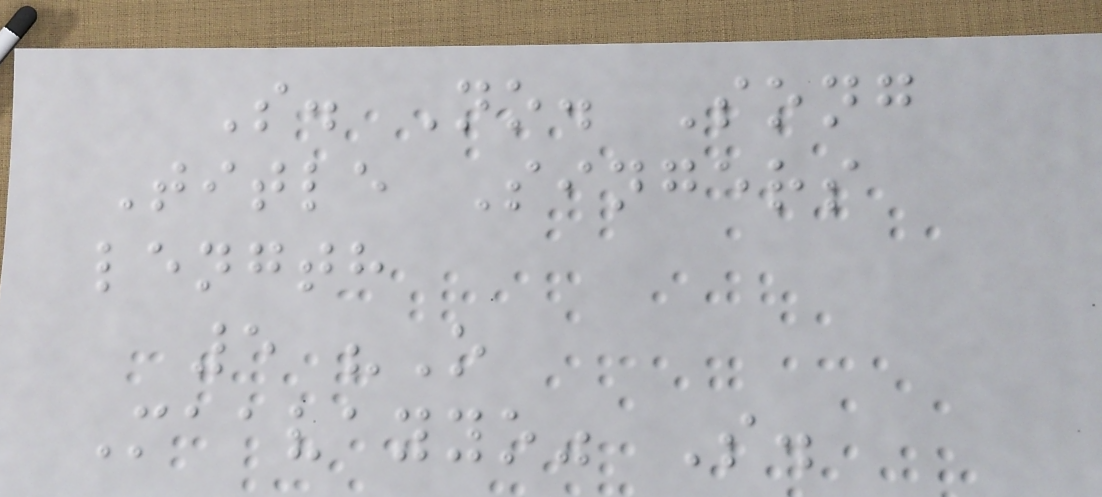S. No. Song
Title Singers
length
5 "O
Maavayyo" S.
